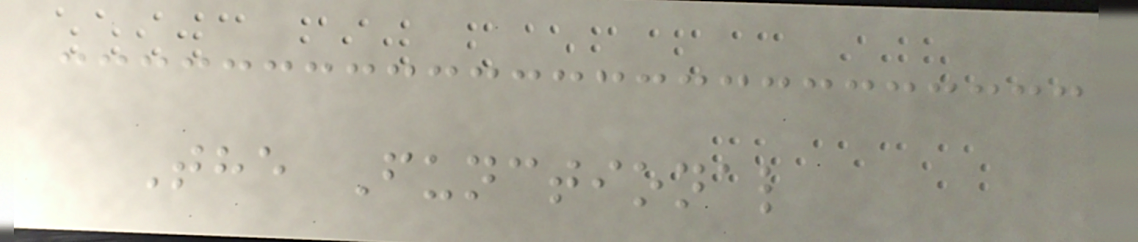The Functional
